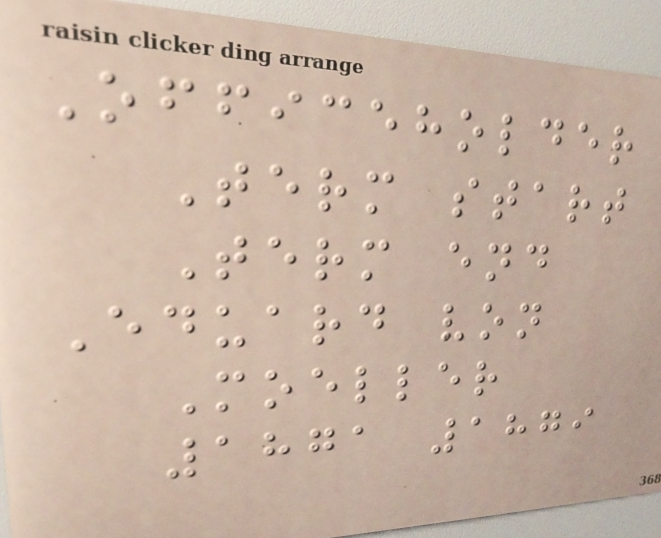Officeholder
Term start
Term end
Eduard von
Moeller
1871 1879
